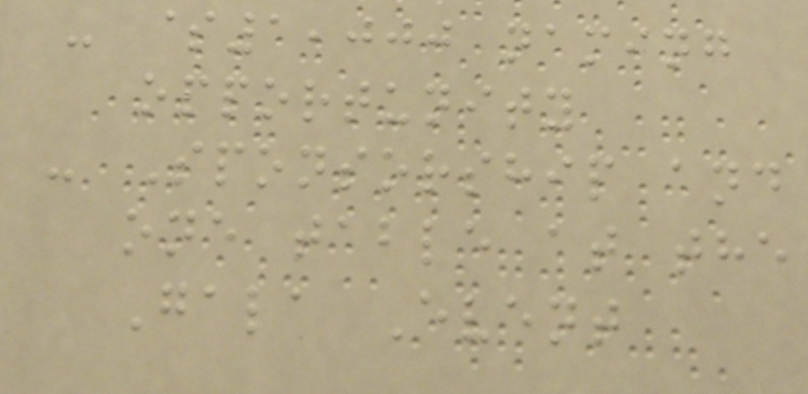- $1,000 naming
opportunity
- Sponsorship and
one table at the
Gala Event
